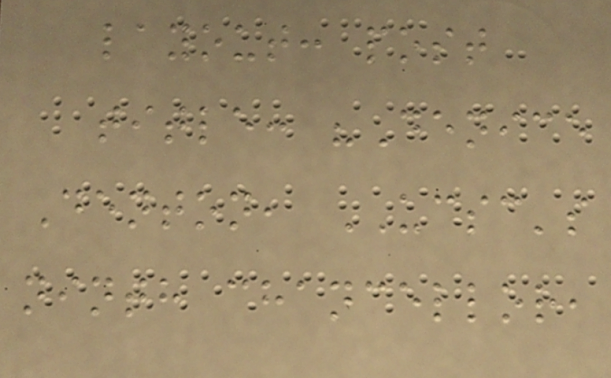layout: post
title: "Denice
Denton, UCSC's
ninth chancellor,
